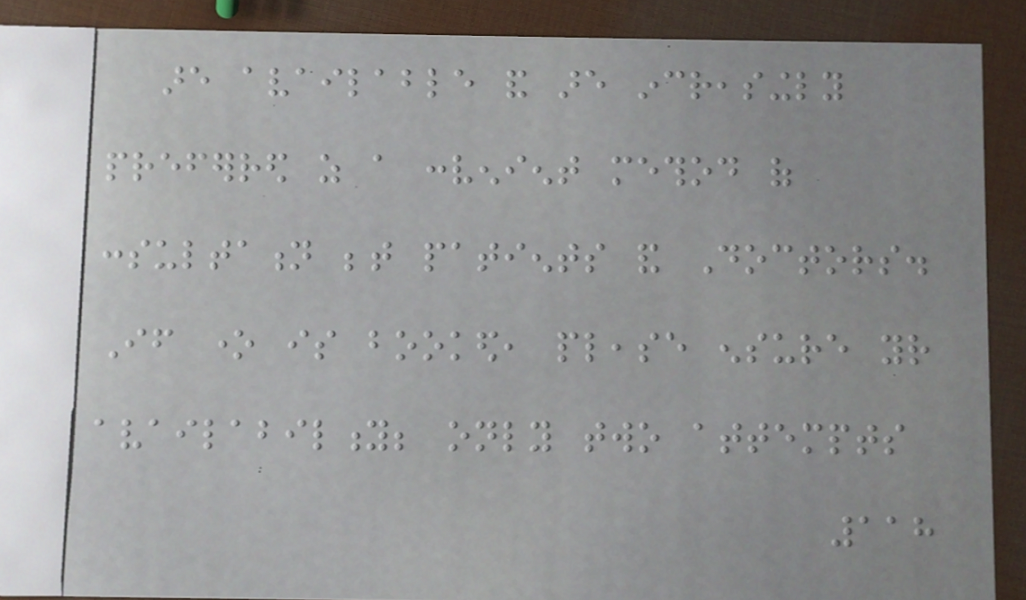are available and are increasingly
preferred as a convenient method of
consultation between patients and Doctors.
If one is booked, please ensure your
availability; only two attempts
118
